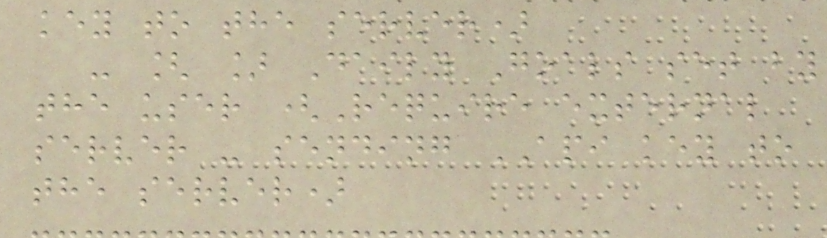key to the server)
- [ ] Daily Goals set by
the user (Require external
server - sending API key to
the server)
